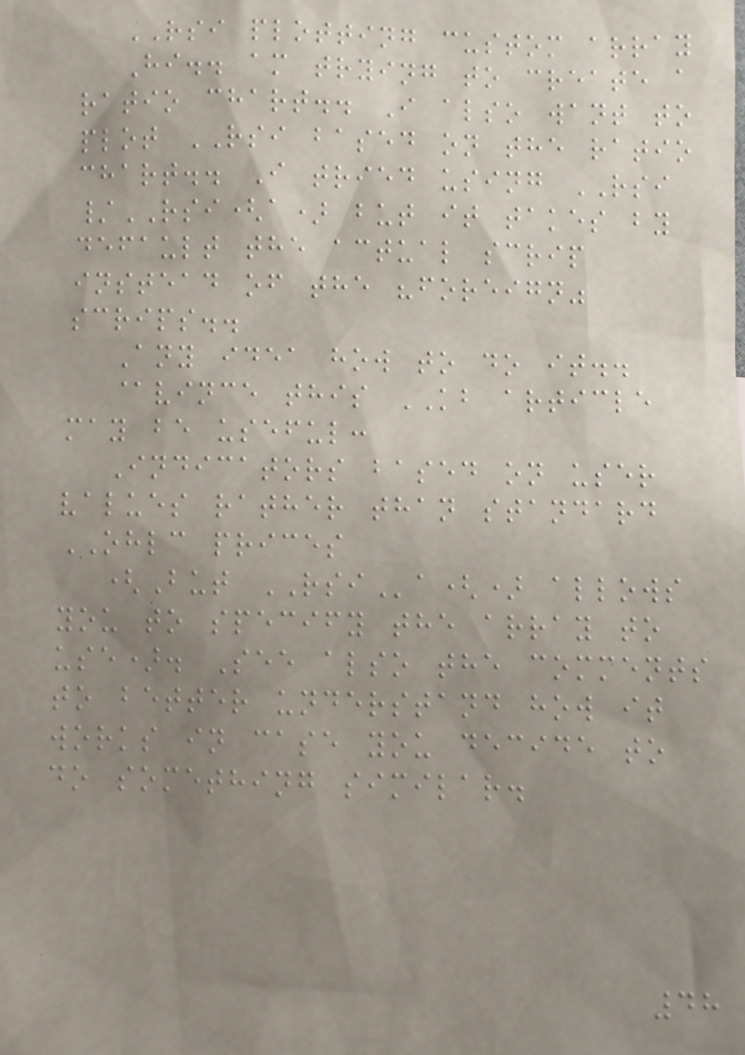RSI plotting custom array
Hi.. am trying to create a
ratio chart.. I also want to
plot RSI based on the ratio
chart.. I tried using RSI
/RSI(a) but it takes by
default the actual scrip
instead of the "foreign"
scrips..
Any idea how to do it..
@vince this KB article
may be useful:
Indicators based on user
values rather than standard
OHLC prices
(But RSIa() allows
you to specify the array to
use). See also the comments
to better understand how it
works in case you decide to
do something similar.
48
